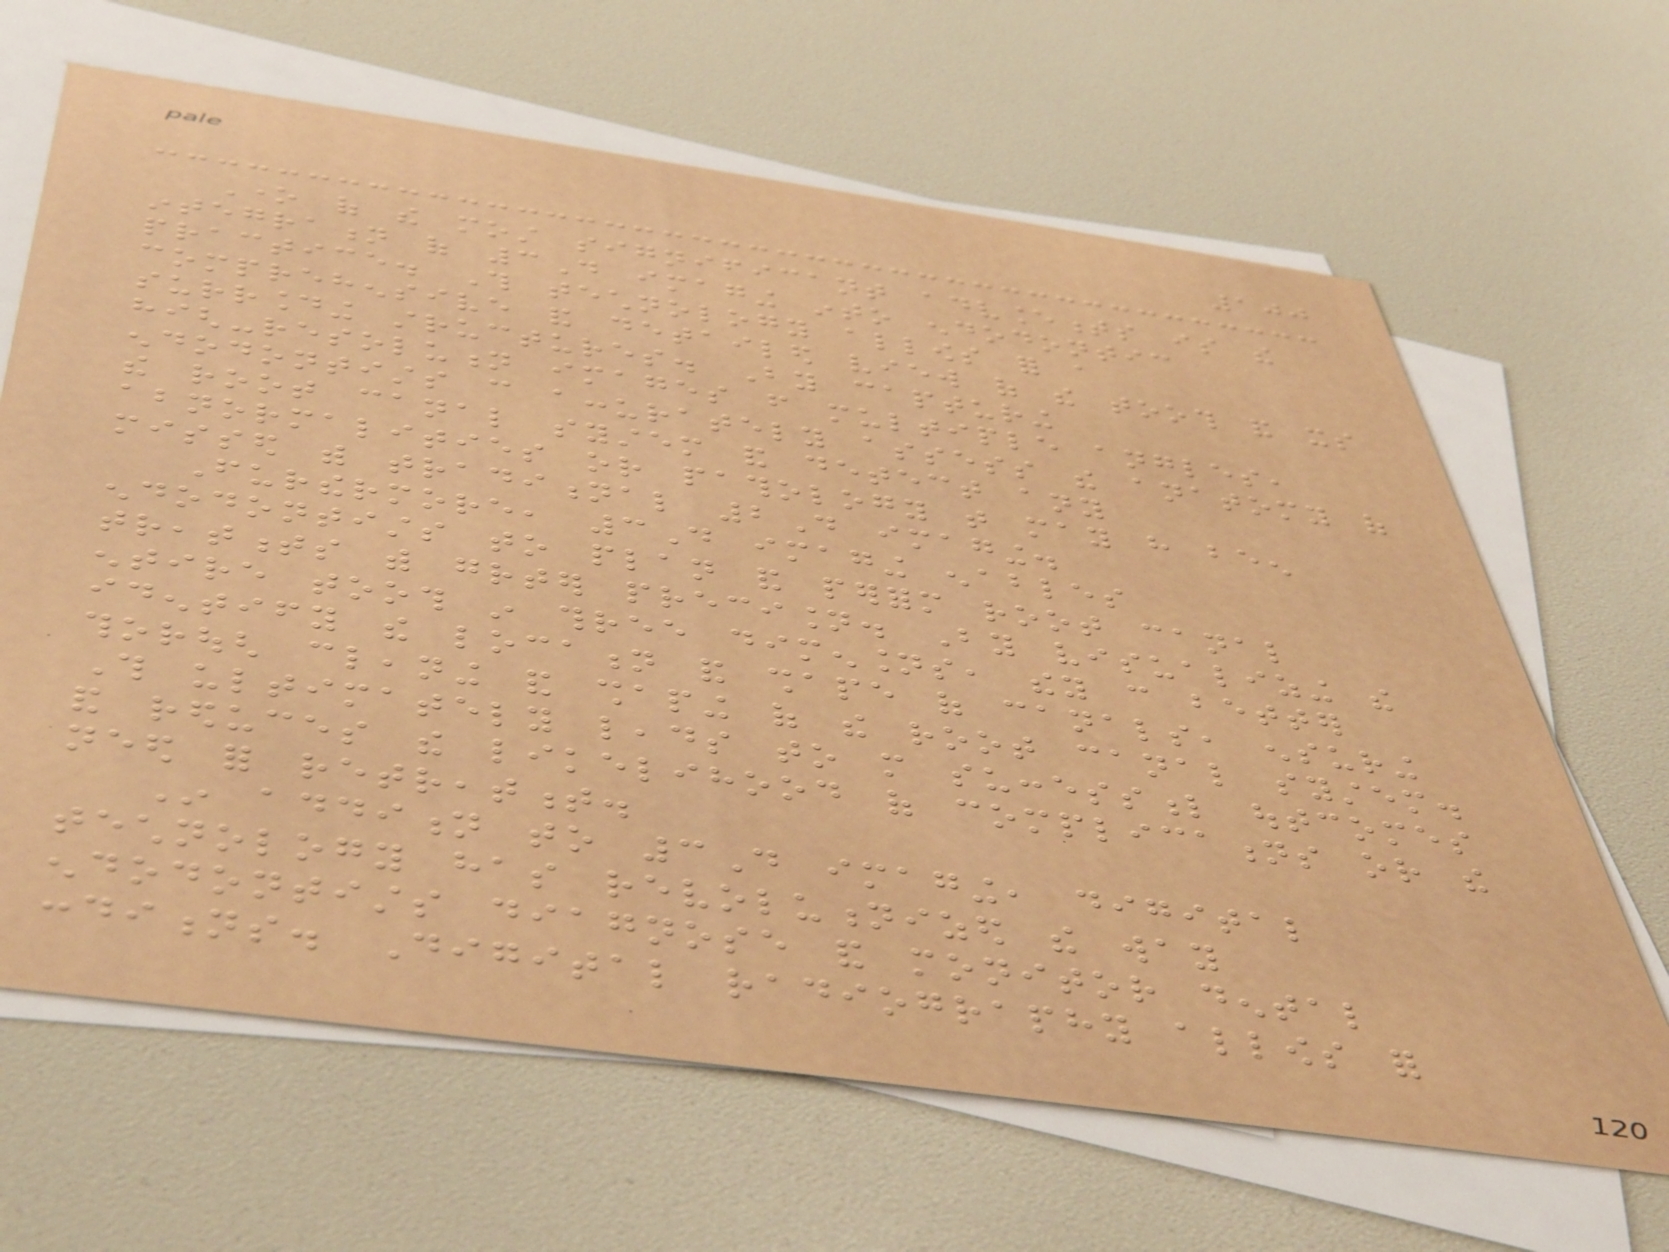100
One of the most significant advancements is the
integration of 3D imaging into endodontic
practice. This technology allows for a
comprehensive and detailed view of the tooth and its
surrounding structures. By capturing
high-resolution images from multiple angles,
endodontists can accurately assess the anatomy of
the root canal system and detect any
abnormalities or pathology that may have been
missed with traditional 2D imaging.
Furthermore, 3D imaging enables
endodontists to plan and perform root canal
treatments with greater precision. By visualizing the
entire tooth in three dimensions, they can better
identify the location and shape of canals, ensuring
thorough cleaning and shaping of the root canal system.
This ultimately leads to more successful outcomes
and reduces the likelihood of complications or the
need for retreatment.
In addition to 3D imaging, digital
technology has revolutionized the way
endodontists diagnose and monitor dental
conditions. Digital radiography allows for
